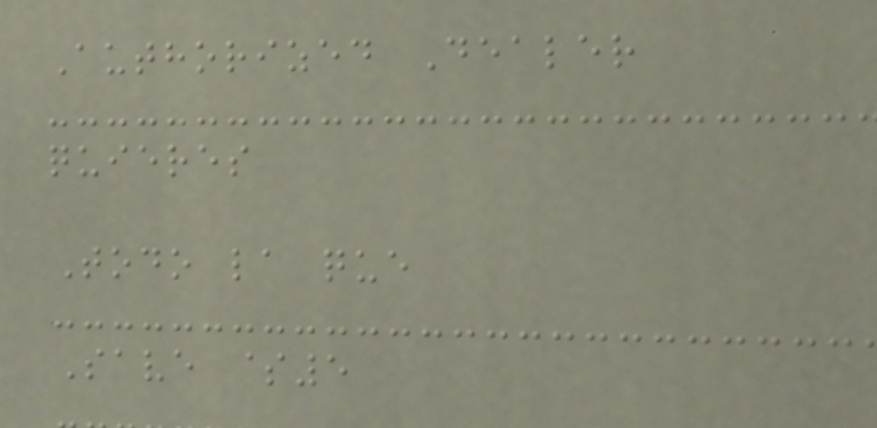Authorized Dealer
quieres
Todo la que
Save $5
